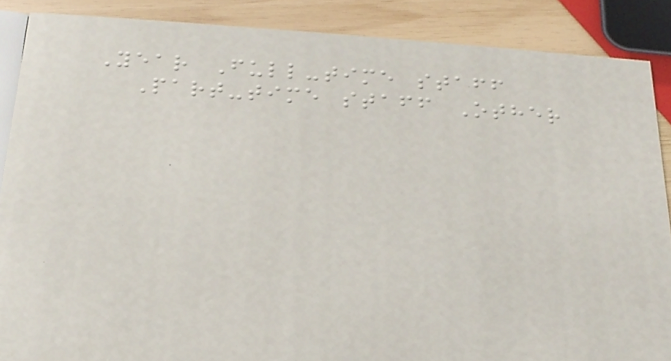Year Full-time staff
Part-time staff Other
